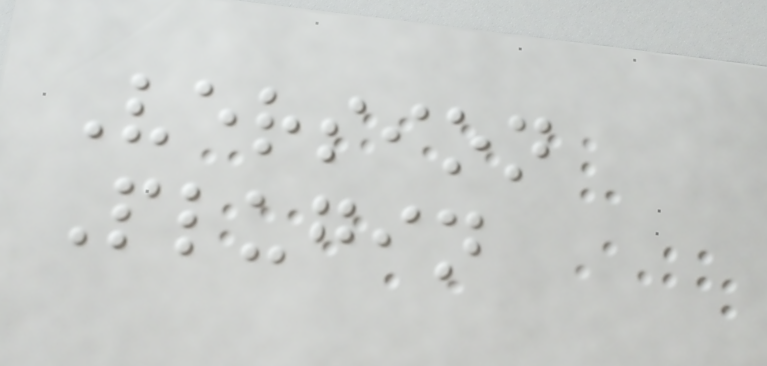Version
Plugin
